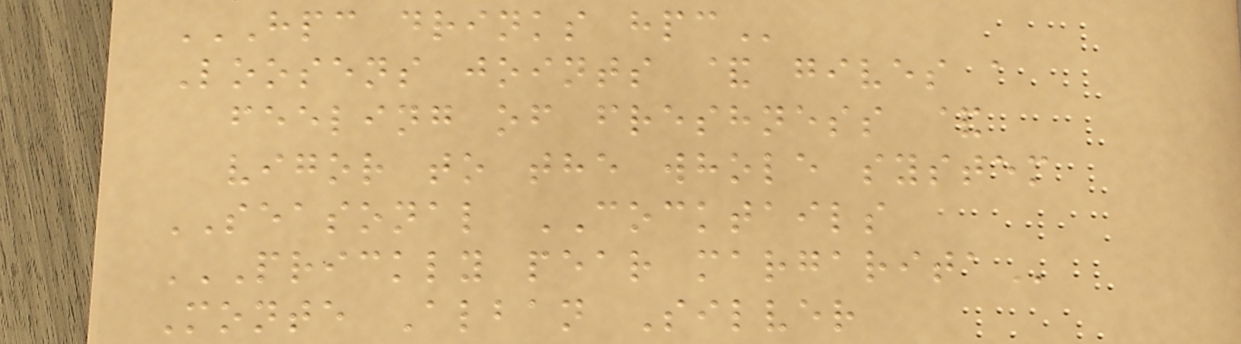HPC DRINKS HPC
Loosens joints & gives a
feeling of freshness &
vigor to the whole system
SEASONAL COCKTAILS
PRICKLY PEAR MARGARITA
Monte Alban Silver
